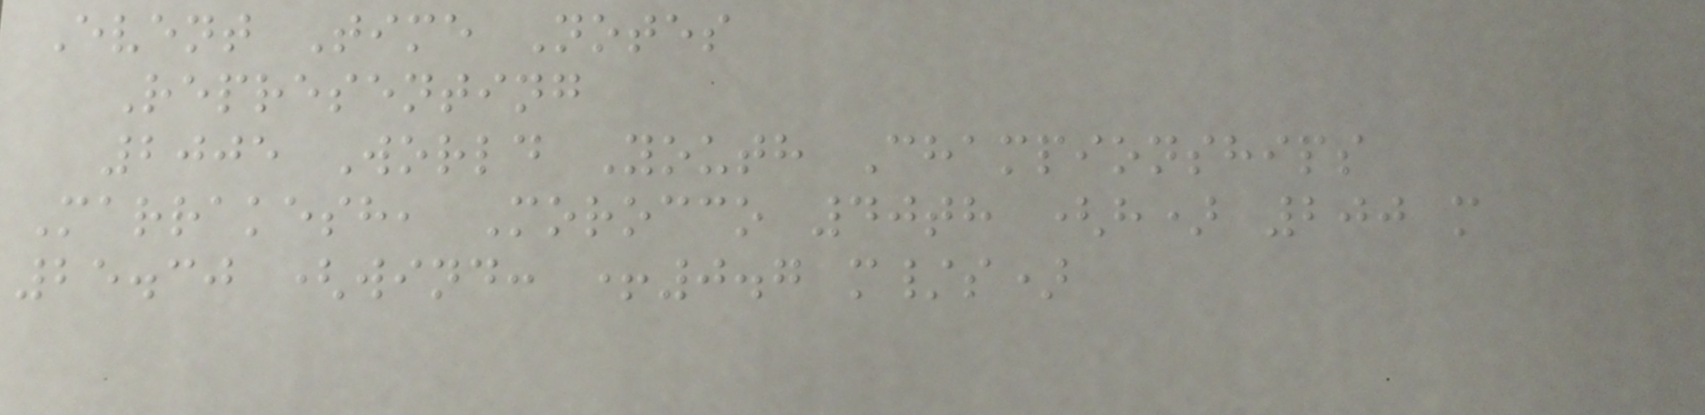Event Time Notes
Representing
2005 World Youth Championships
Marrakesh, Morocco 40th (h) 200 m
25.30 (wind: +0.7 m/s)
